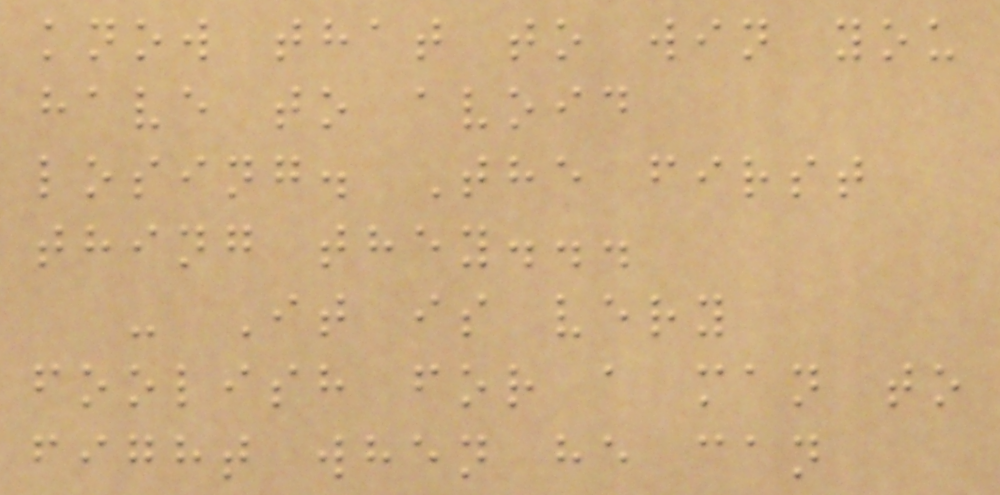know that to win you
have to avoid
losing. The first
thing they...
- It is very
foolish for a man to
fight when he can
